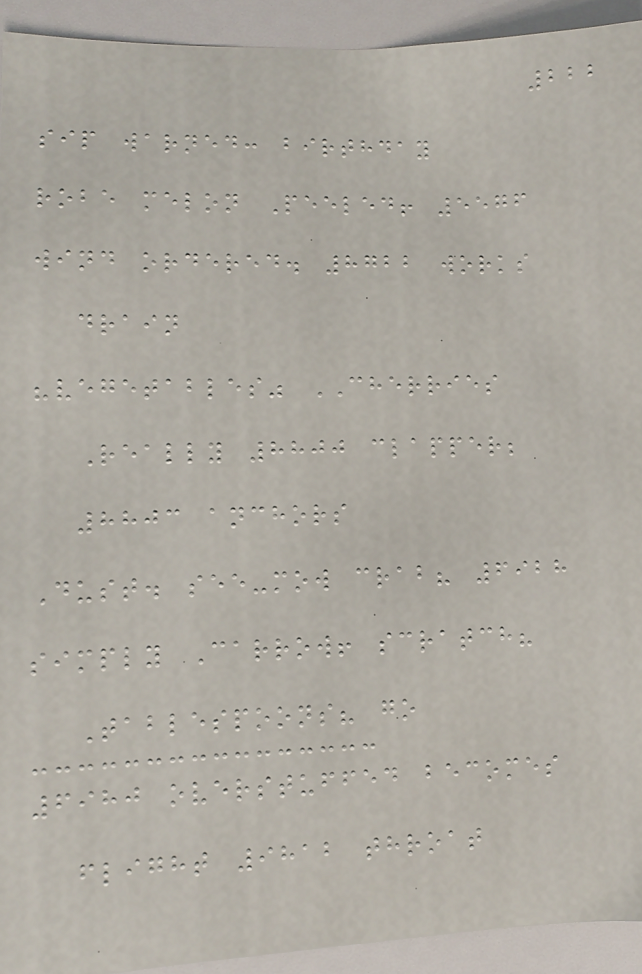222
sip warned: birthday
robe melon Peeled! 5576
wind ordered. 8722 works
drain
"vegetables" CHERRIES
Really 8800 clapper;
8803 anchors
Dust. see-mow crab? 6928
simply Carrow! scratch?
Tablespoons? go
6980 overstuffed becomes
flight 9812 throat
